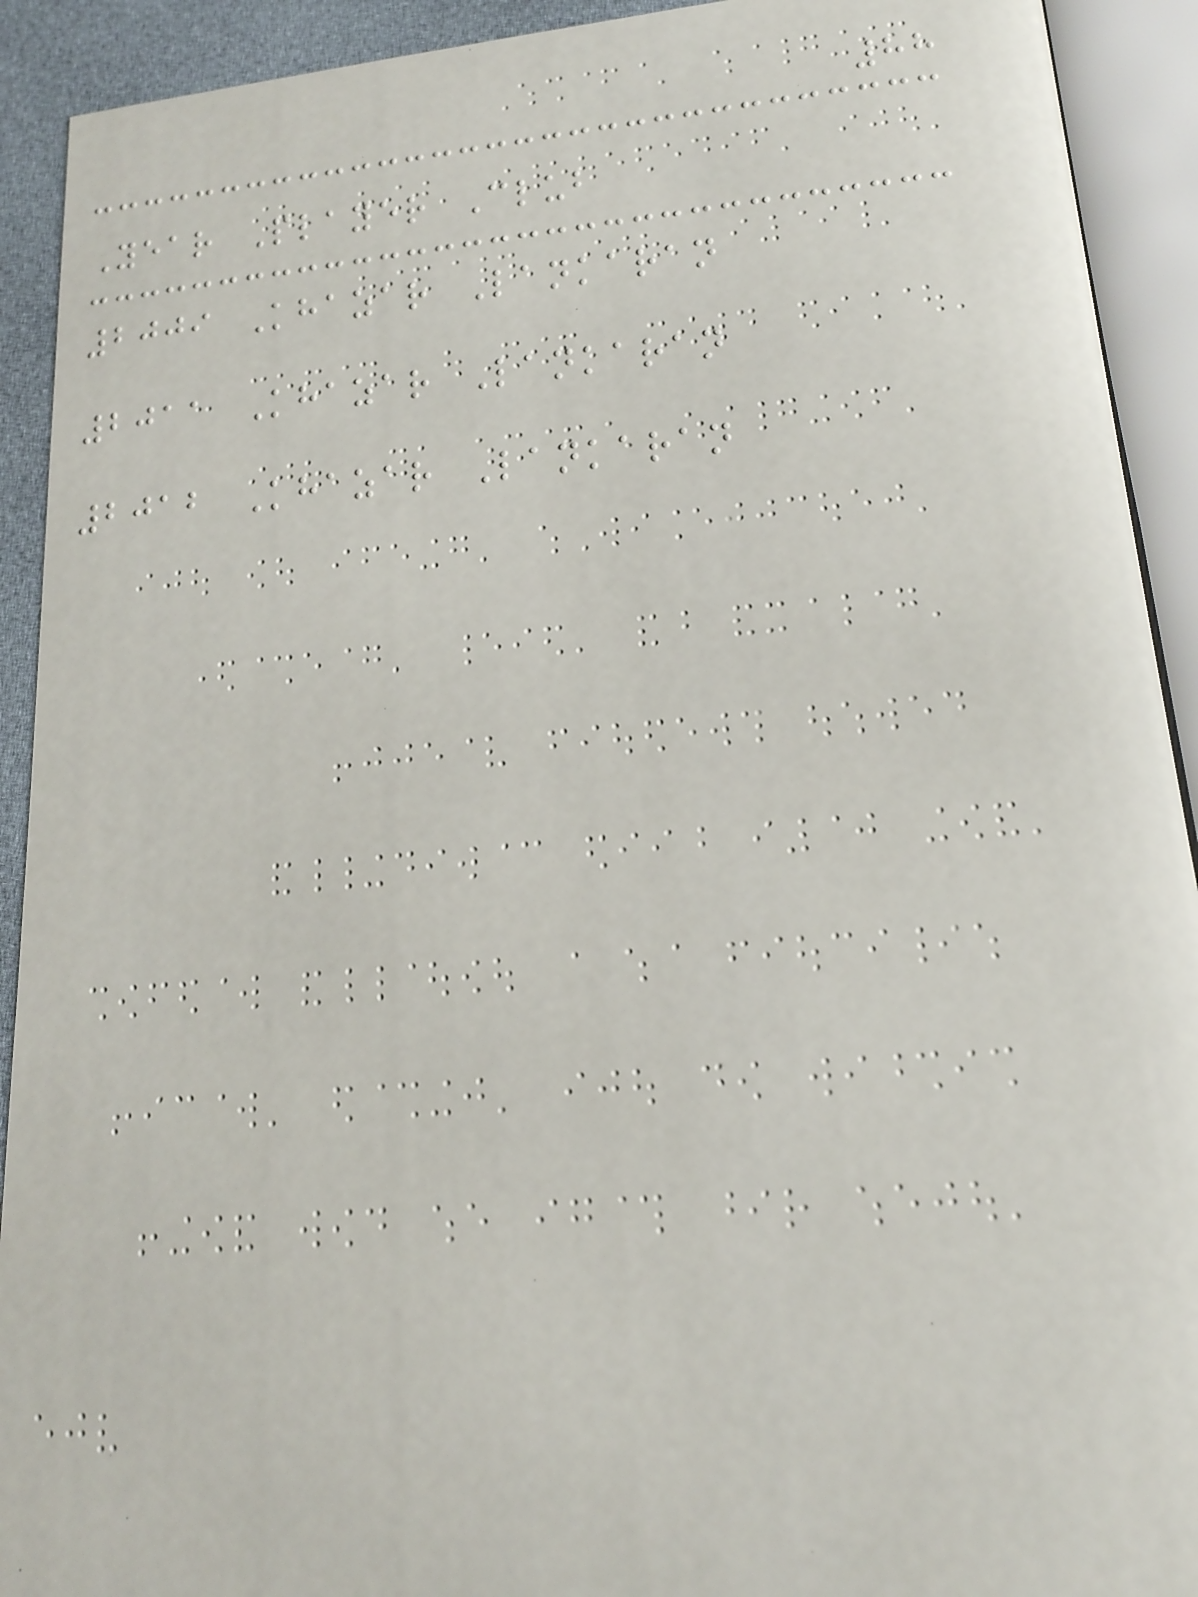88
Year Player Club
2009 Khazar Lankaran
2011 Khazar Lankaran
2012 Khazar Lankaran
